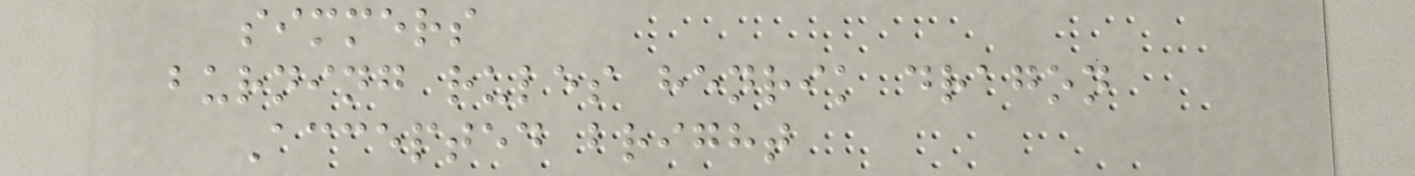simmers
burning rules henrik dragon
Accepted bright
